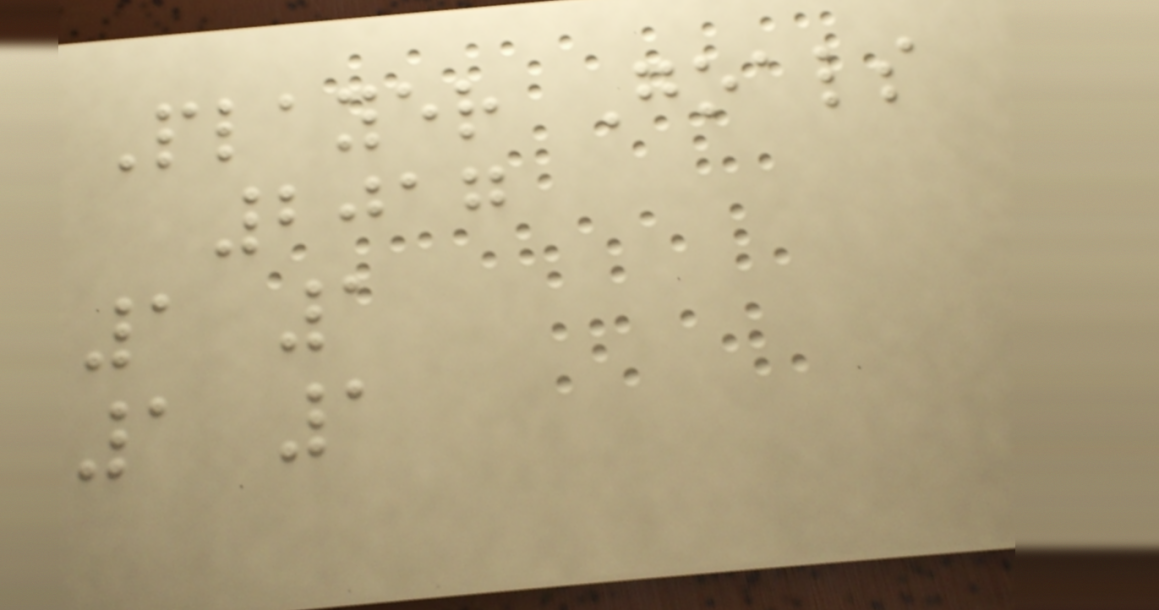Player Goals
2017
1 1
1 1
